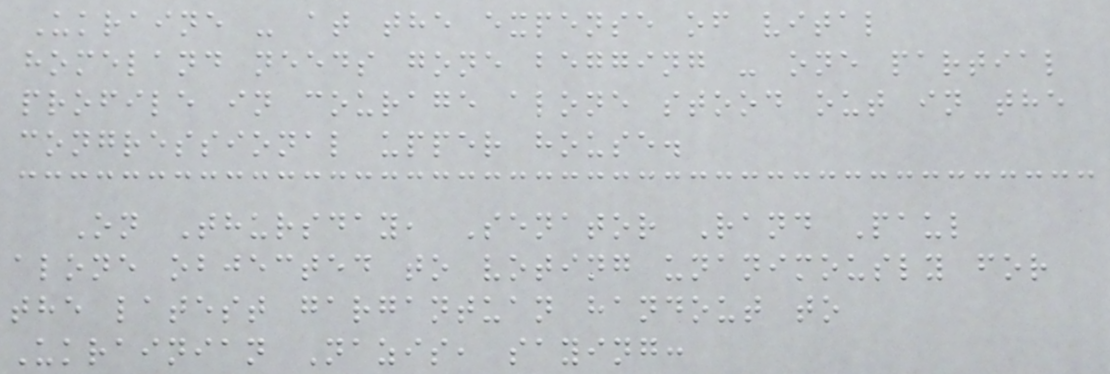Ukraine - at the expense of vital
homeland needs gone begging - one partial
profile in courage alone stood out in the
congressional upper house.
On Thursday, Senator Rand Paul
alone objected to voting unanimously for
the latest gargantuan handout to
Ukrainian Nazis, saying:
